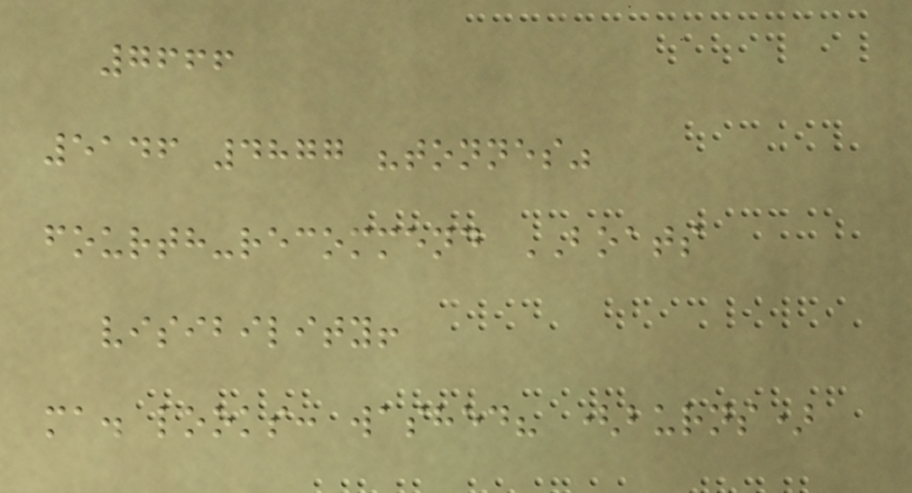7666
5146 4877 "tonnes"
fourth-recommend BOATS
visibility!
ma. looks: washed? (burns)
